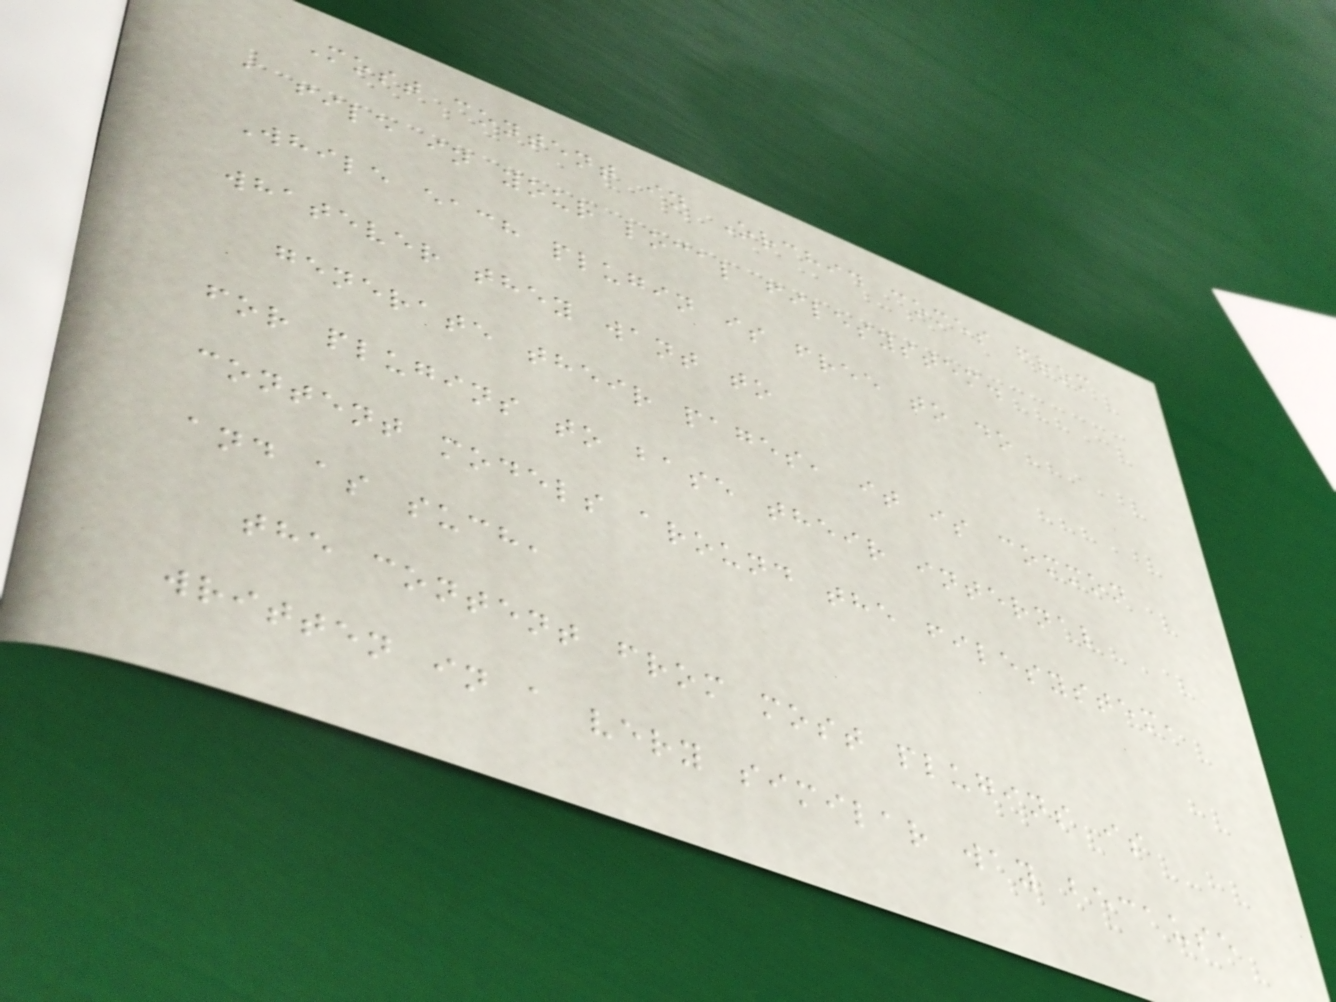Most content in Orchid comes from
a file in your local filesystem.
While each plugin is free to do
whatever they want to
generate their pages, it is common
for plugins to base their internal
content models around the filesystem,
and as such,
the content from most plugins is
written in a very similar way because
